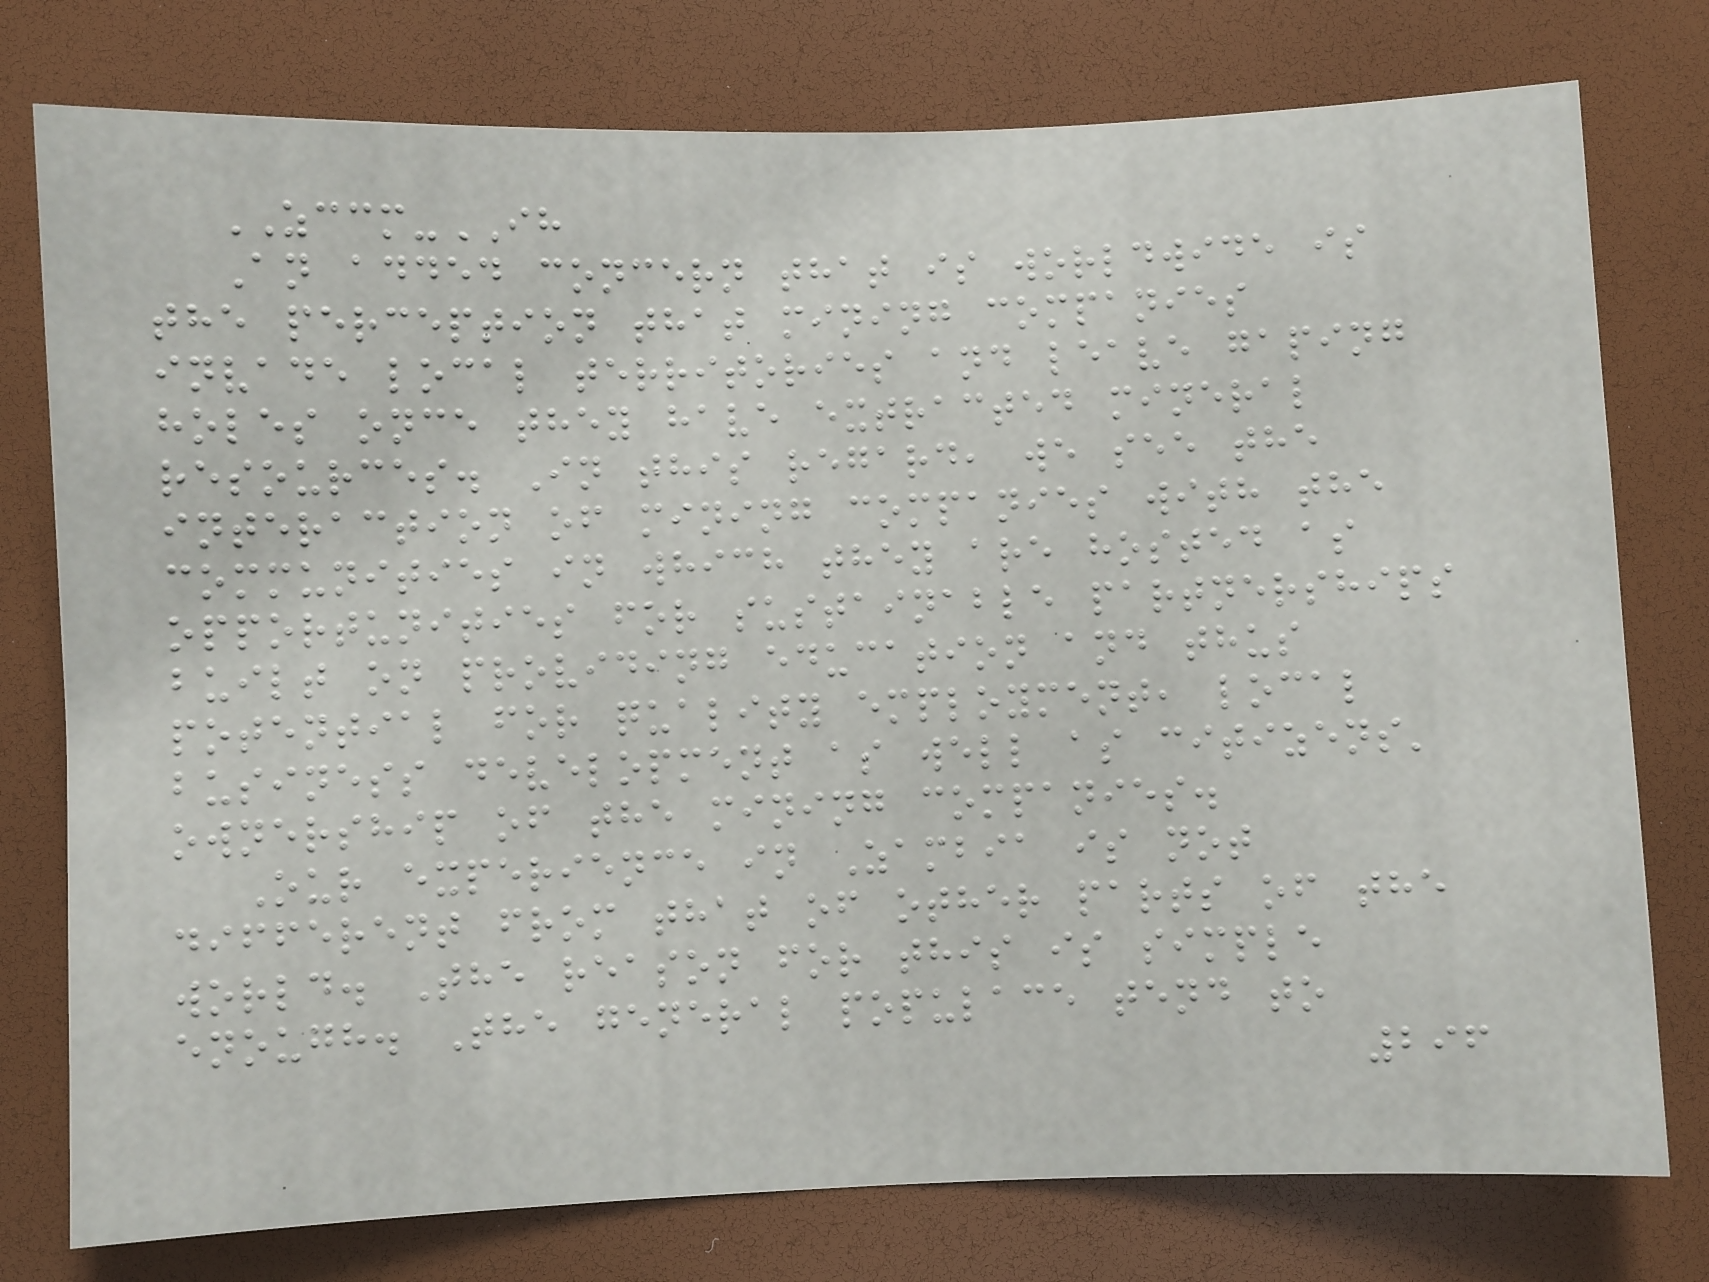ZCCM-IH
An added concern that is worldwide is
the perception that mining companies
invade local territories and leave gaping
holes once they have extracted mineral
resources. In this regard, we see the
interaction of mining companies with the
communities in which they are hosted as
opportunities for sustainable partnerships
built on providing education and thus
potential for quality employment, local
business development as well as citizens'
ownership of the mining companies.
Our experience in Zambia is not
different from that of other parts of the
world. The reason for this is simple
enough. The general populace tend to
296
